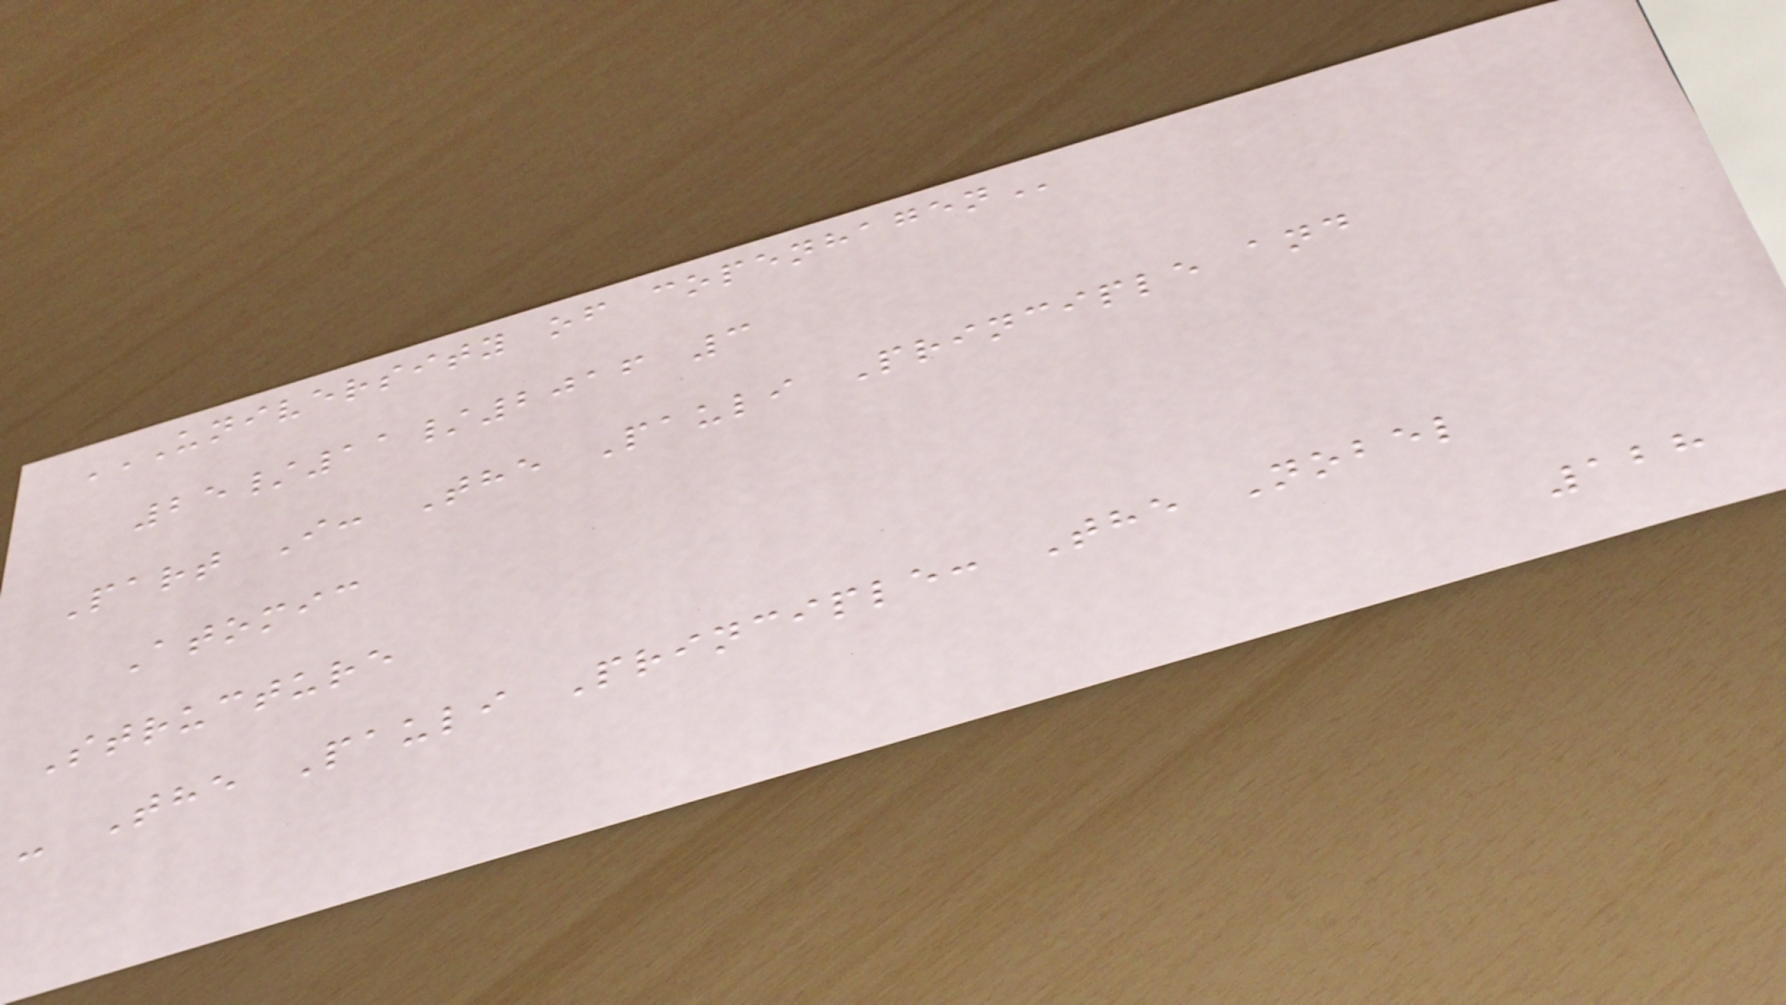UNIVERSITY OF COPENHAGEN
25/11/2016 3
Part I: The Pauli Principle and
Atomic
Structure
- The Pauli Principle: The Nobel
128
